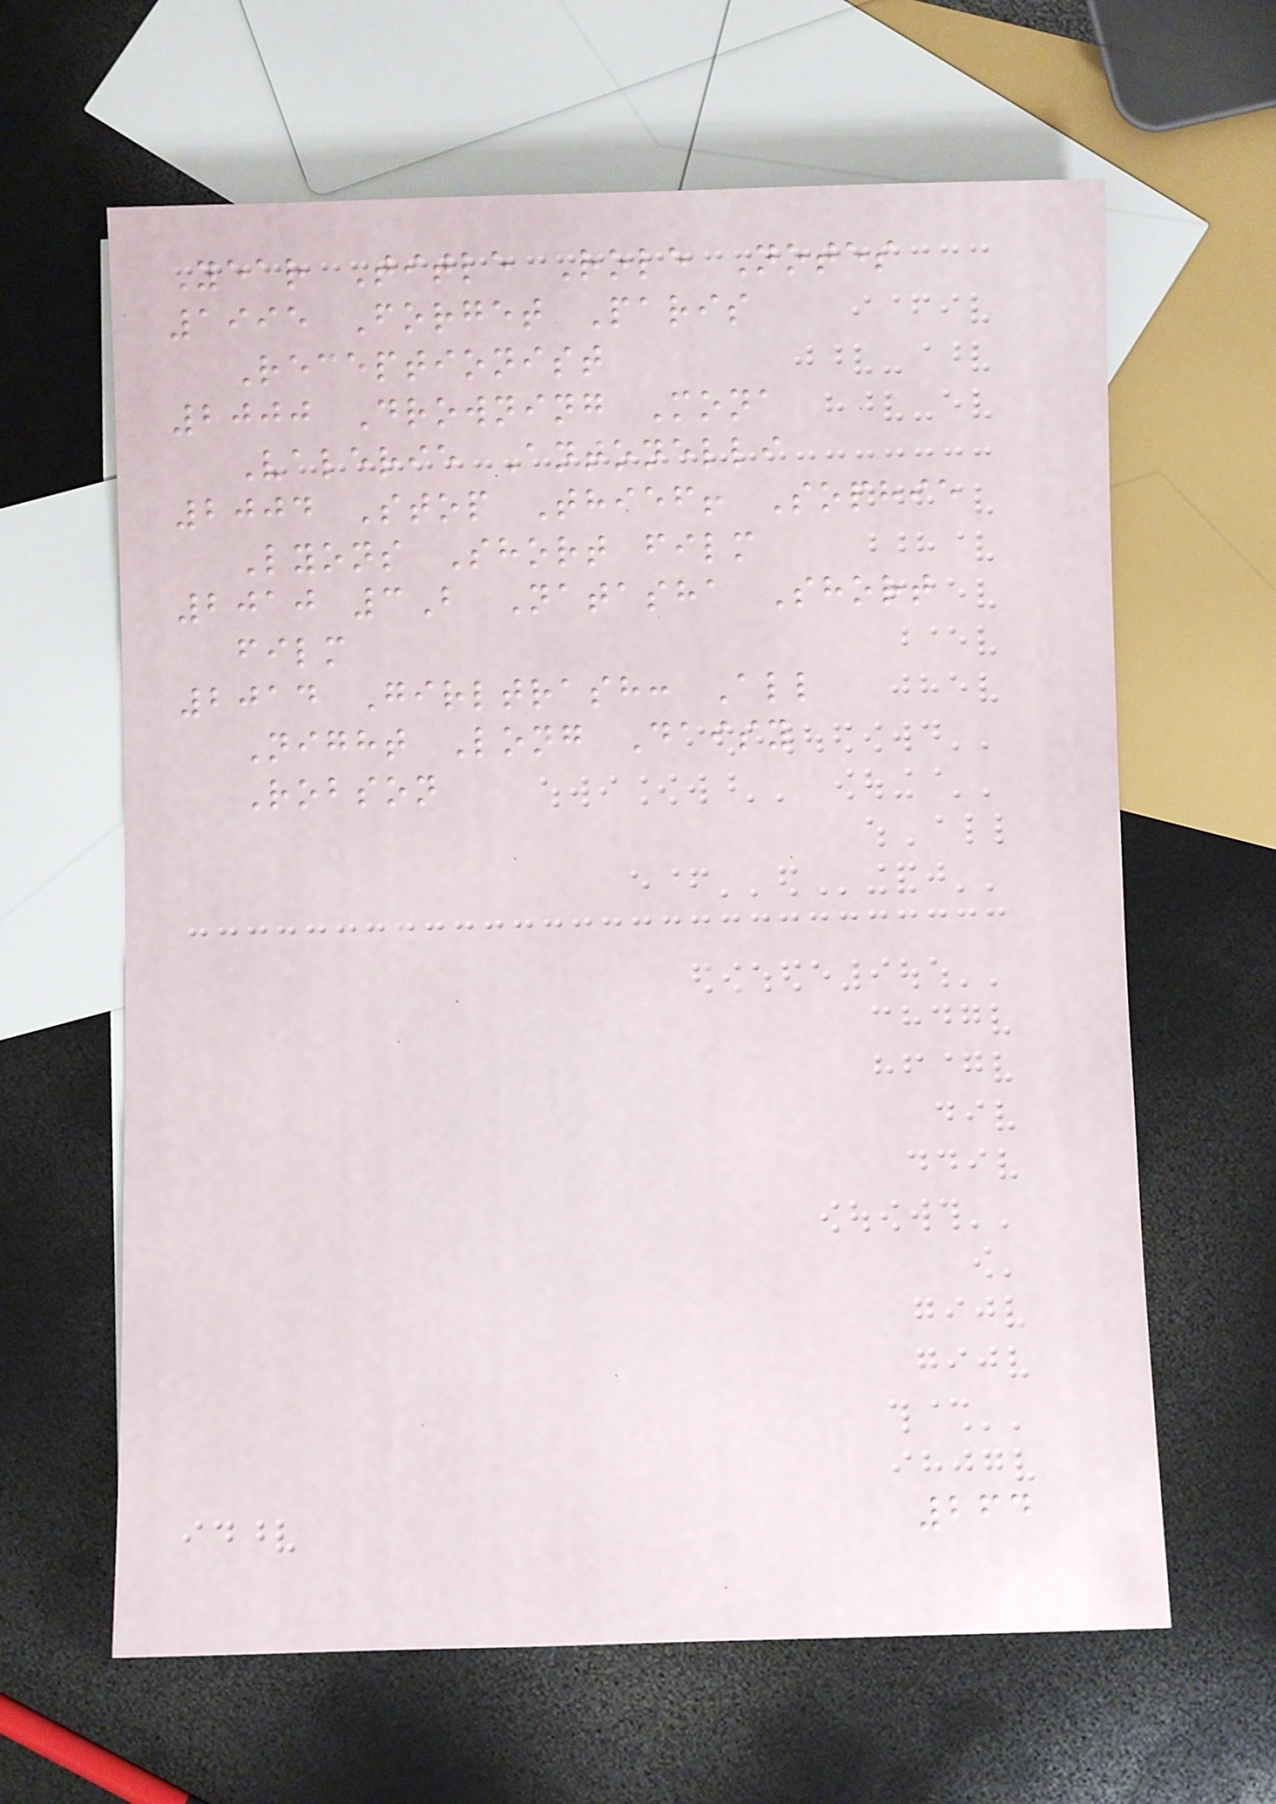Year Title Role Notes
1995 Forget Paris
Receptionist
2000 Drowning Mona
Valerie Antonelli
2004 Stop Thief! Sophie
Lyons Short film
2010 3B Natasha Short
film
2014 Girltrash: All
Night Long Daisy
Robson
264
